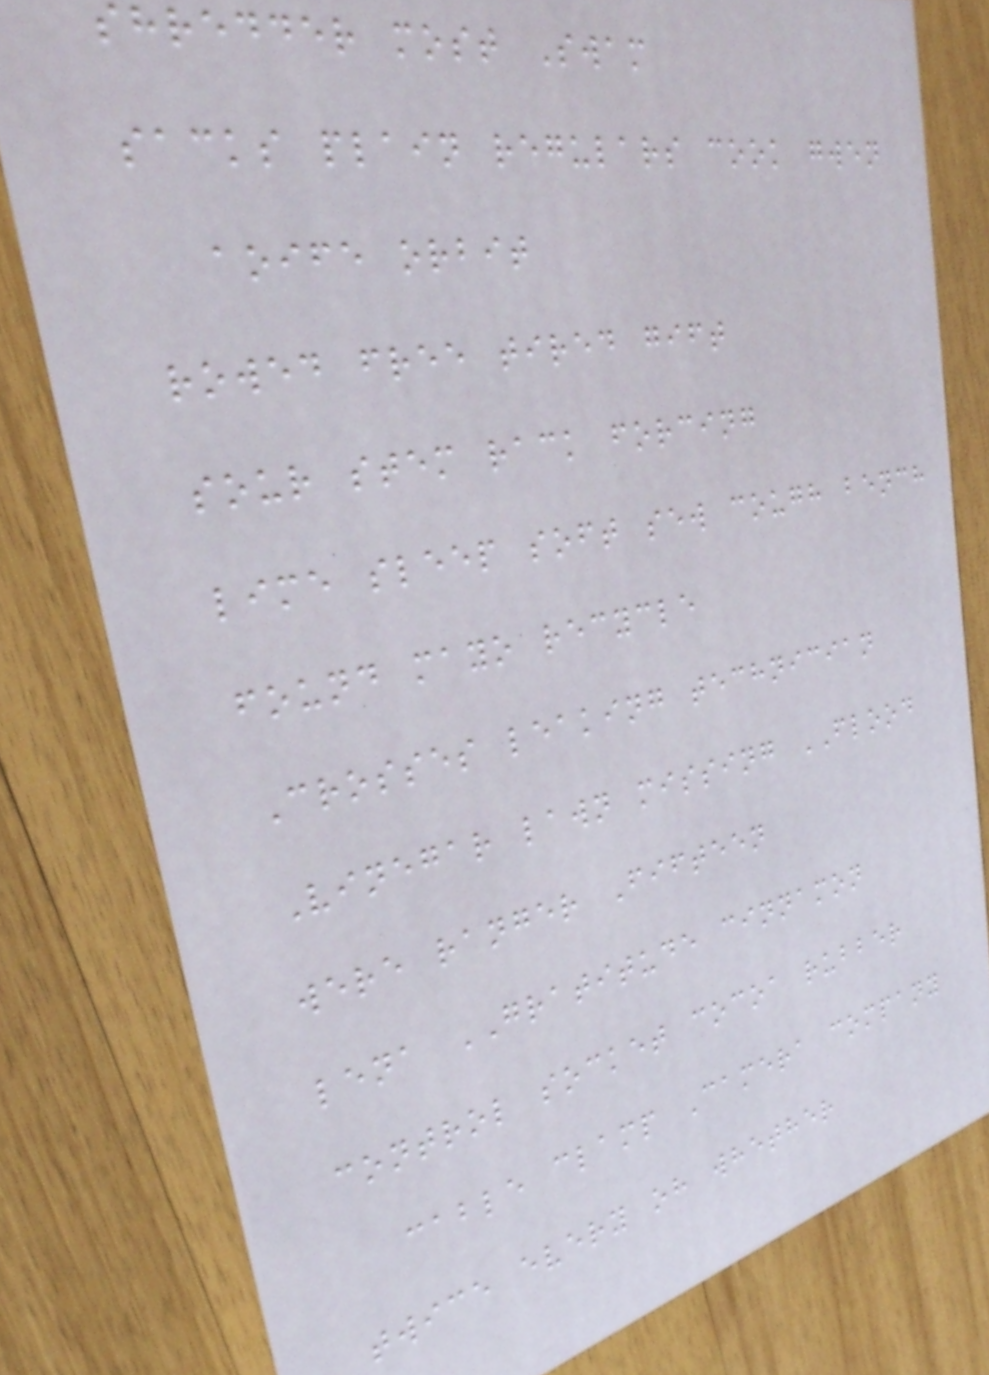shredder most Swam
sacks plain regulars cook gwen
aoife orbit
rowed free tired gift
sour stem rack forcing
lime sleep soft sew cough bench
found mayo recycle
Crosses leaking technician
Vinegar lawn missing FLOOD
were ranger Fifteen
lena GRATITUDE cinnamon
control socket cocoa rubber
cable clamp Camera company
twice every oh whether
